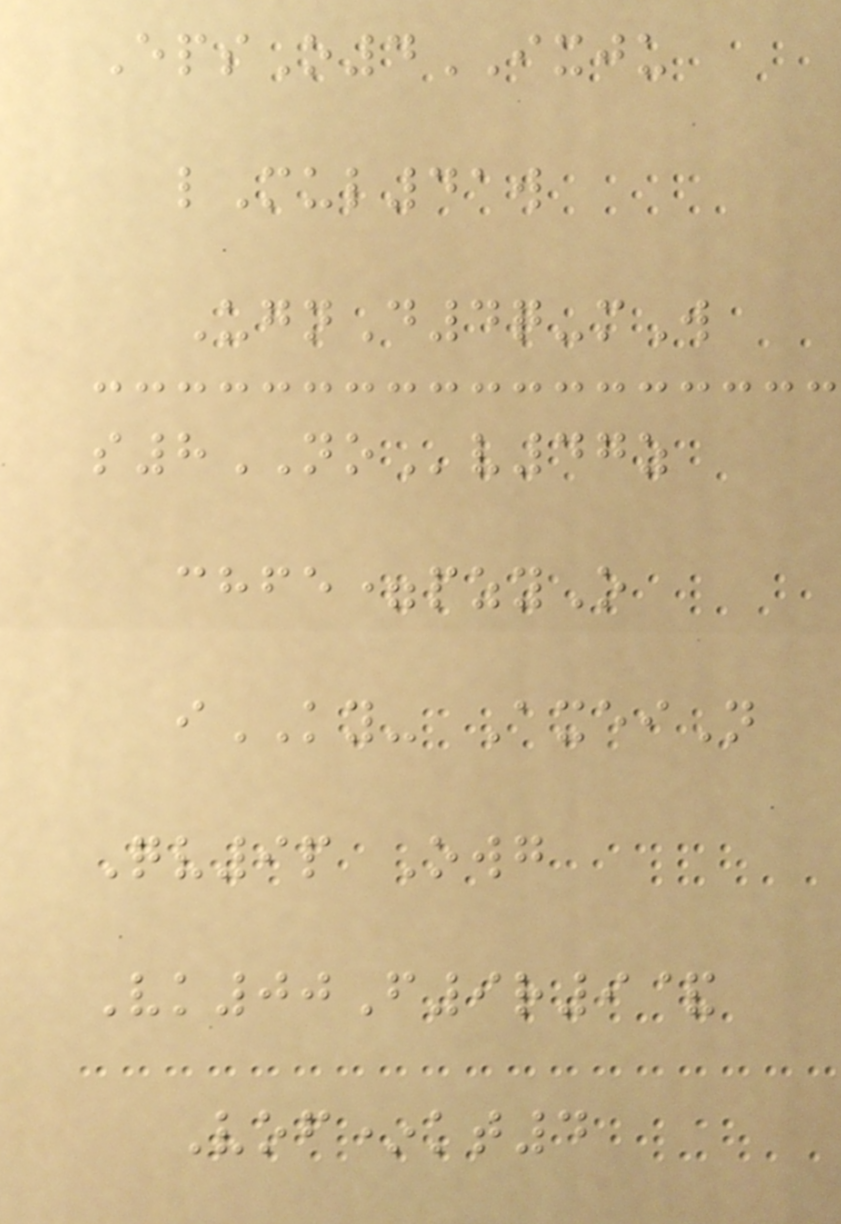EpsO4IXJU
lMul41w
UgnD4q-mW
s8NOv47z
chfe=pzyO
iKY- AxeiN
Qv9p Owg
Vk00F9r9&
Vof*kt4
